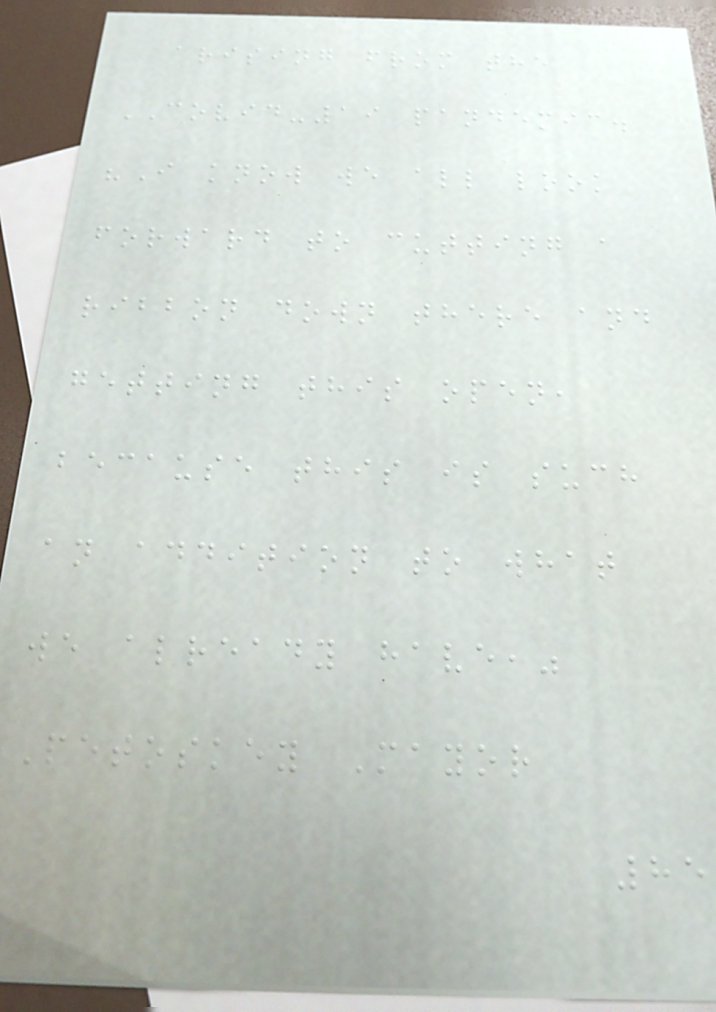arising from the
COVID-19 pandemic.
"I know we all look
forward to cutting a
ribbon down there and
getting this open,
because this is such
an addition to what
we already have,"
Petoskey Mayor
85
